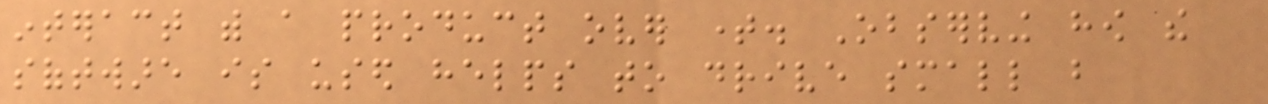interact with a product over time. Observing how the
software is used helps to drive small but
